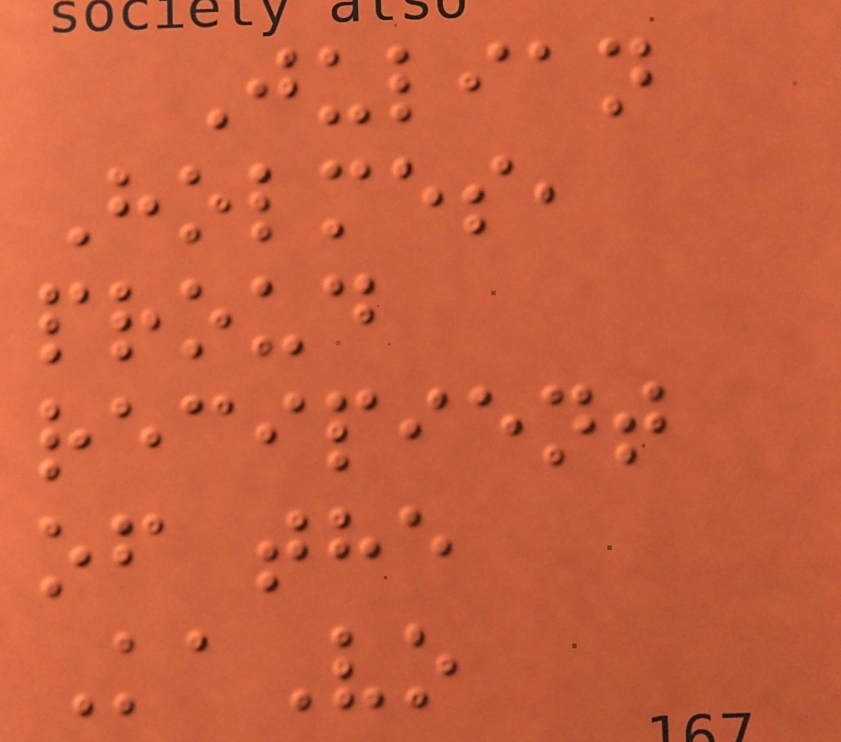Julian
Holmes,
proud
recipient
of the
KaVo
